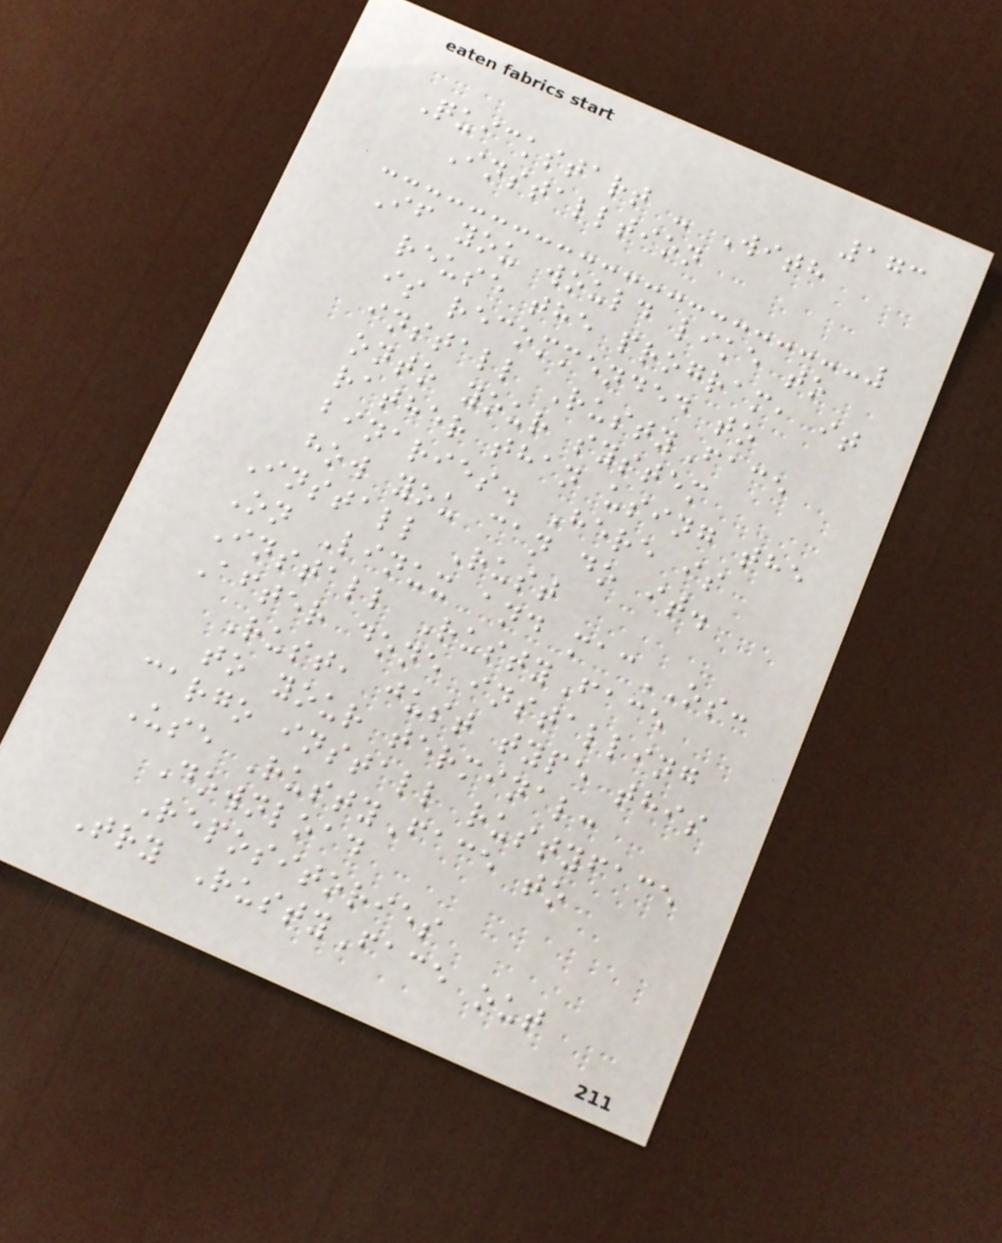173
Quickstart - With
Installtion
If you would like to
reuse the program, it
is recommended to
install RustyFace
onto your system
rather than using the
binaries. Here is
how you can do it.
Install Rust
On Linux and macOS:
Install RustyFace
After done installing
Rust, just type this
to your terminal:
cargo install rustyface
Use RustyFace to
Download
Repositories
Try RustyFace out
